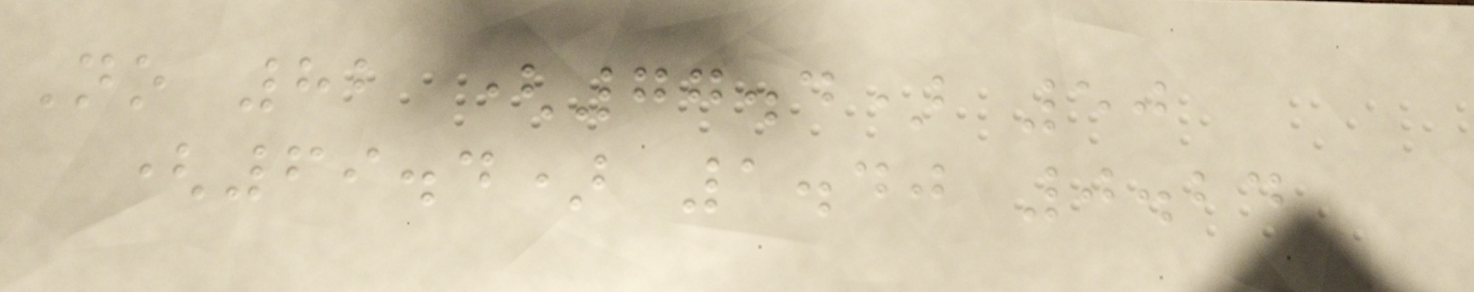No 82 (77.4) 50
(69.4) 1.40 0.24
